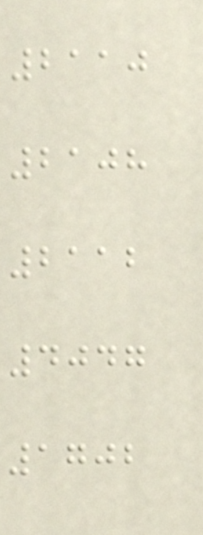2110
2108
2112
4047
1702
